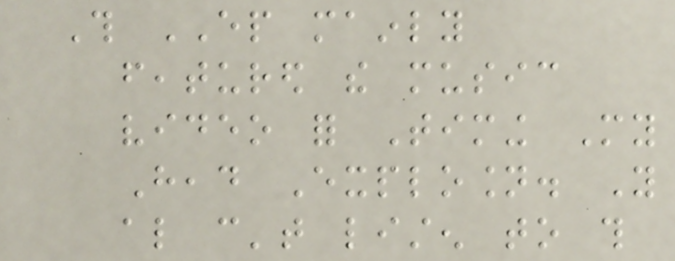This EP mainly
featured the music
video for Timing My
Head Explosion. You
also can't listen to this
